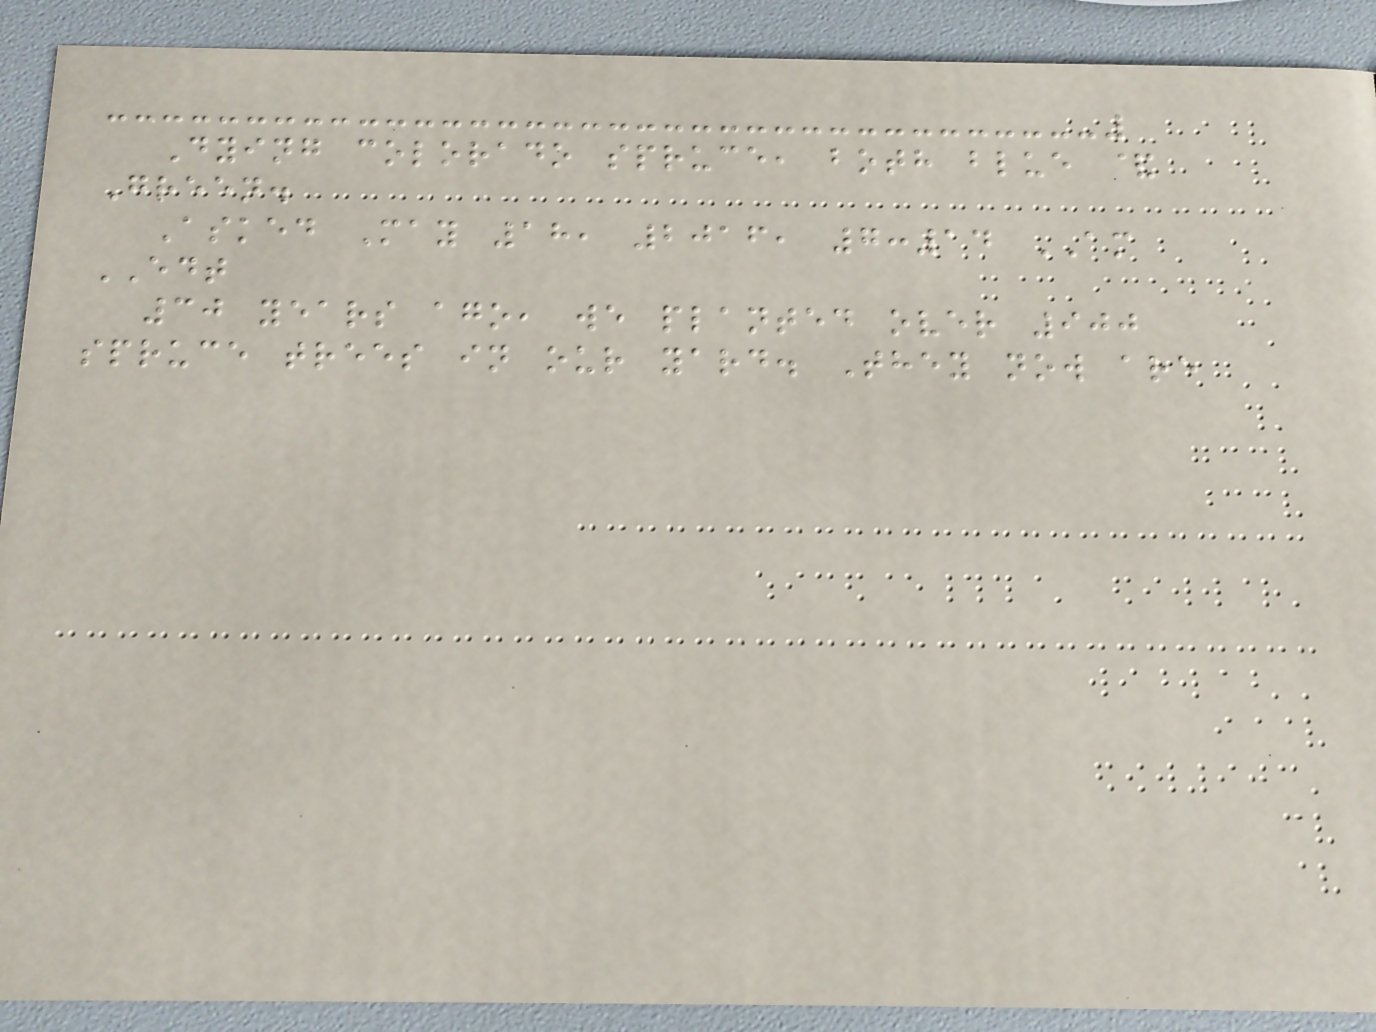Dying colorado spruce, both blue &
Green.
Asked May 18, 2016, 7:14 AM
EDT
30 years ago, we planted over 900
spruce trees in our yard. They now are
